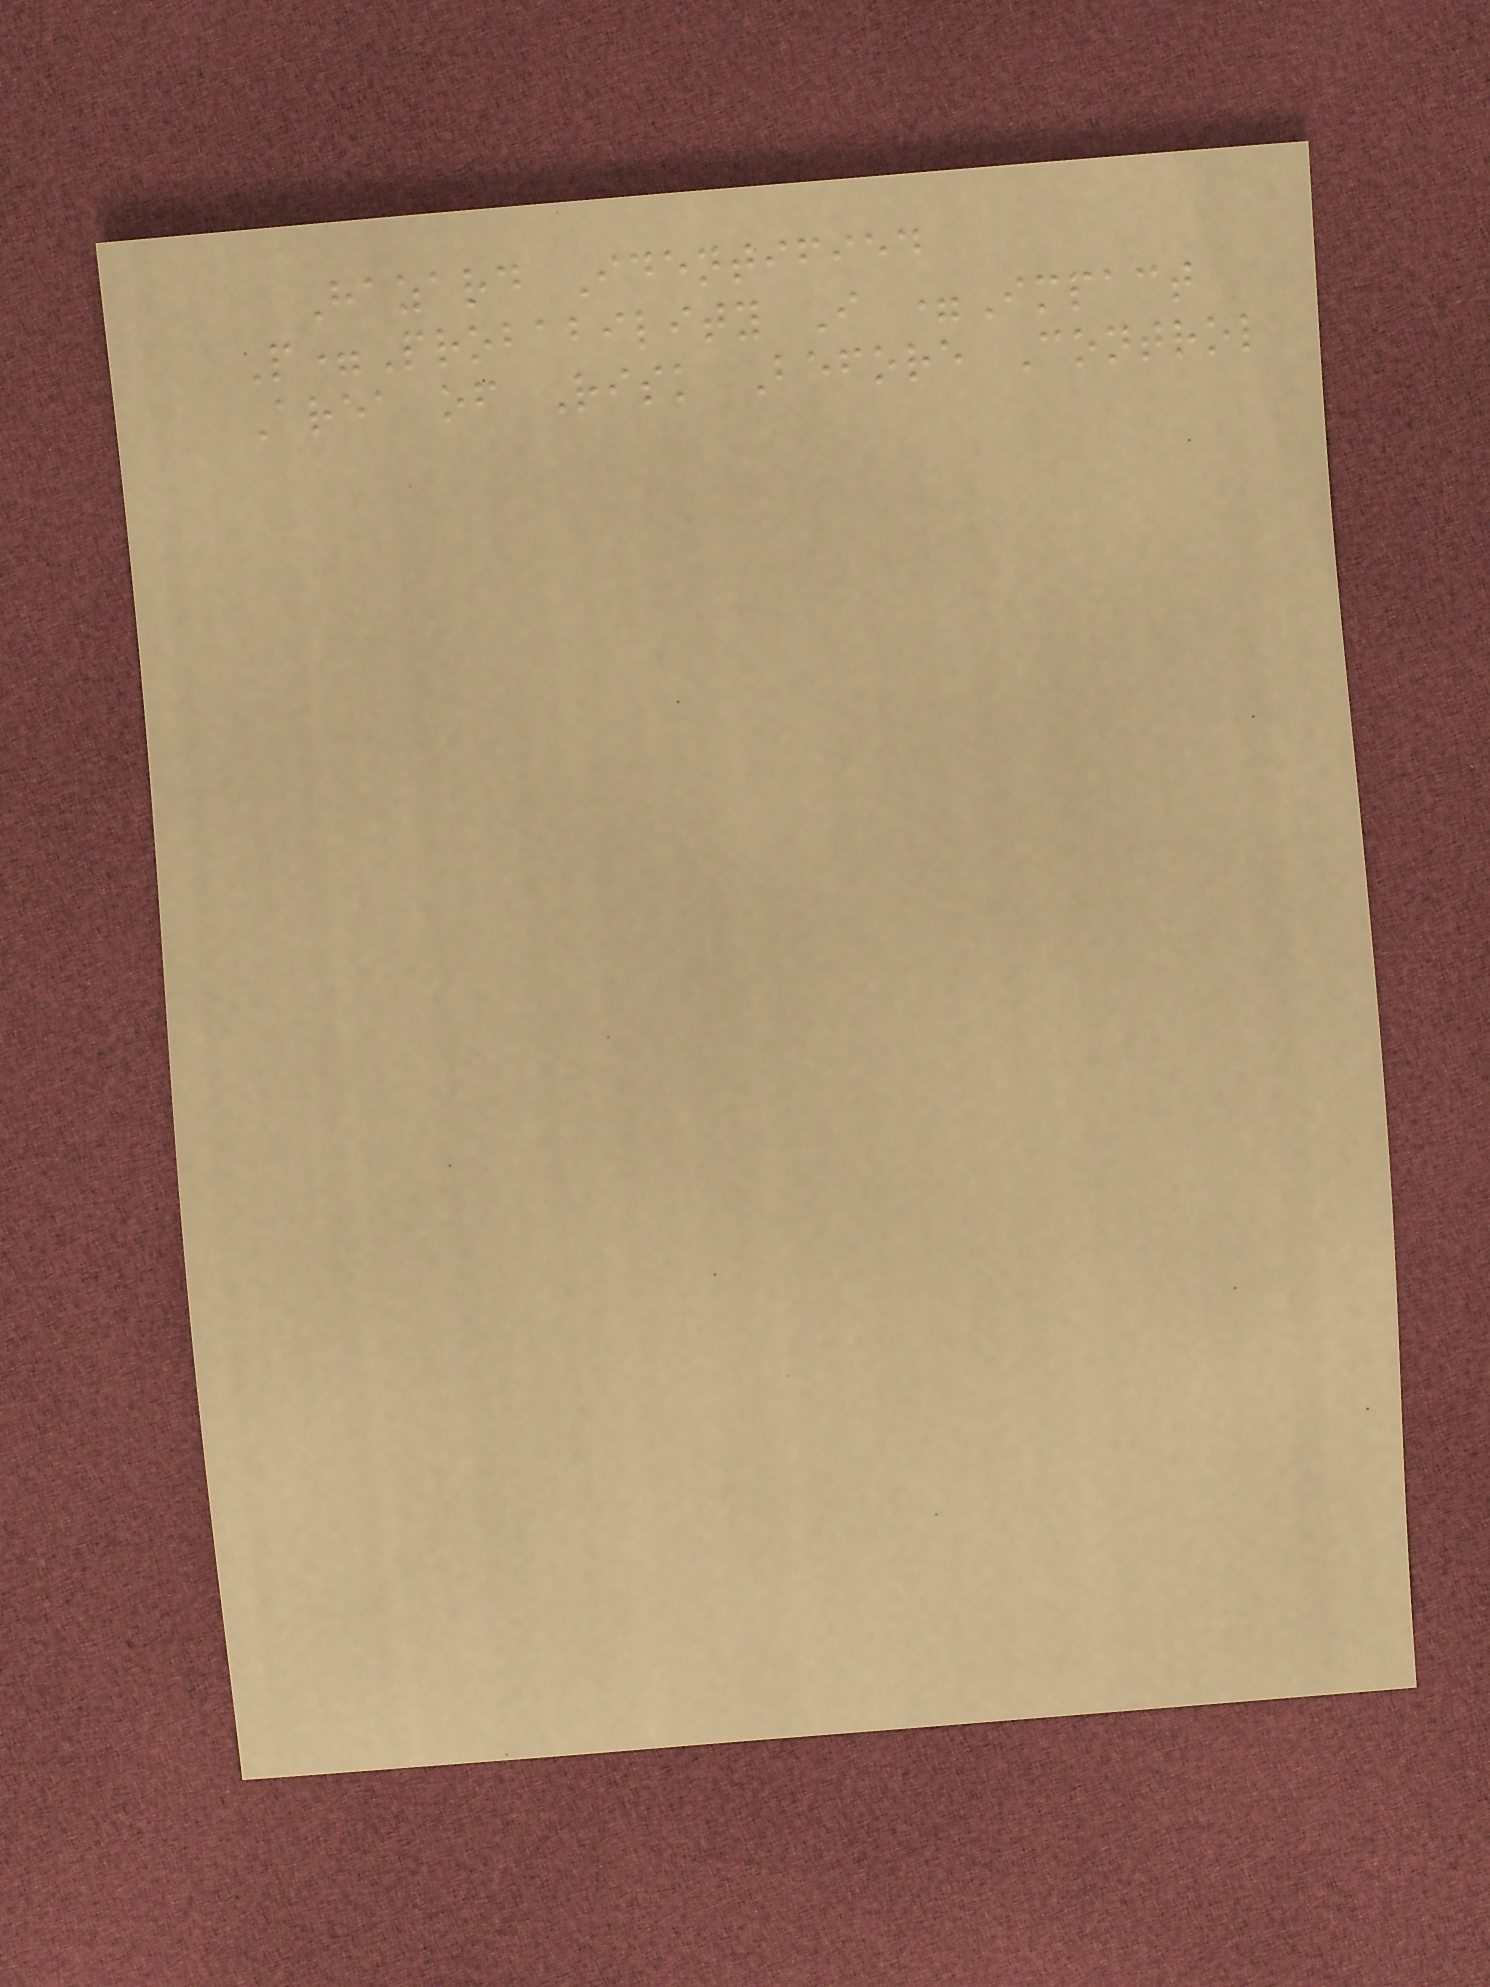Hazard Identified
P=Probability I =Impact
Area of Risk Before Control
